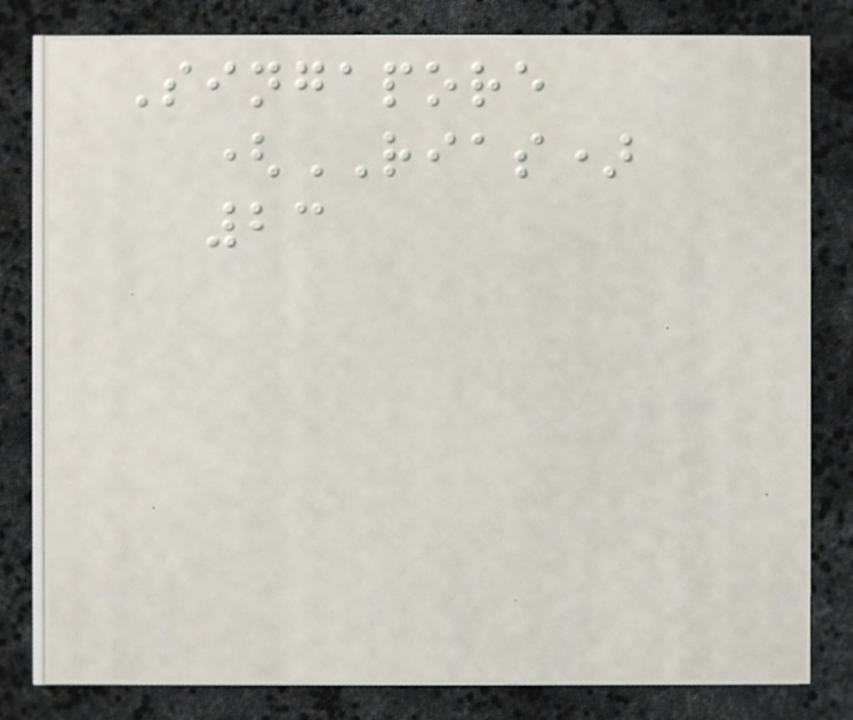Singapore
(RIAS)
23
